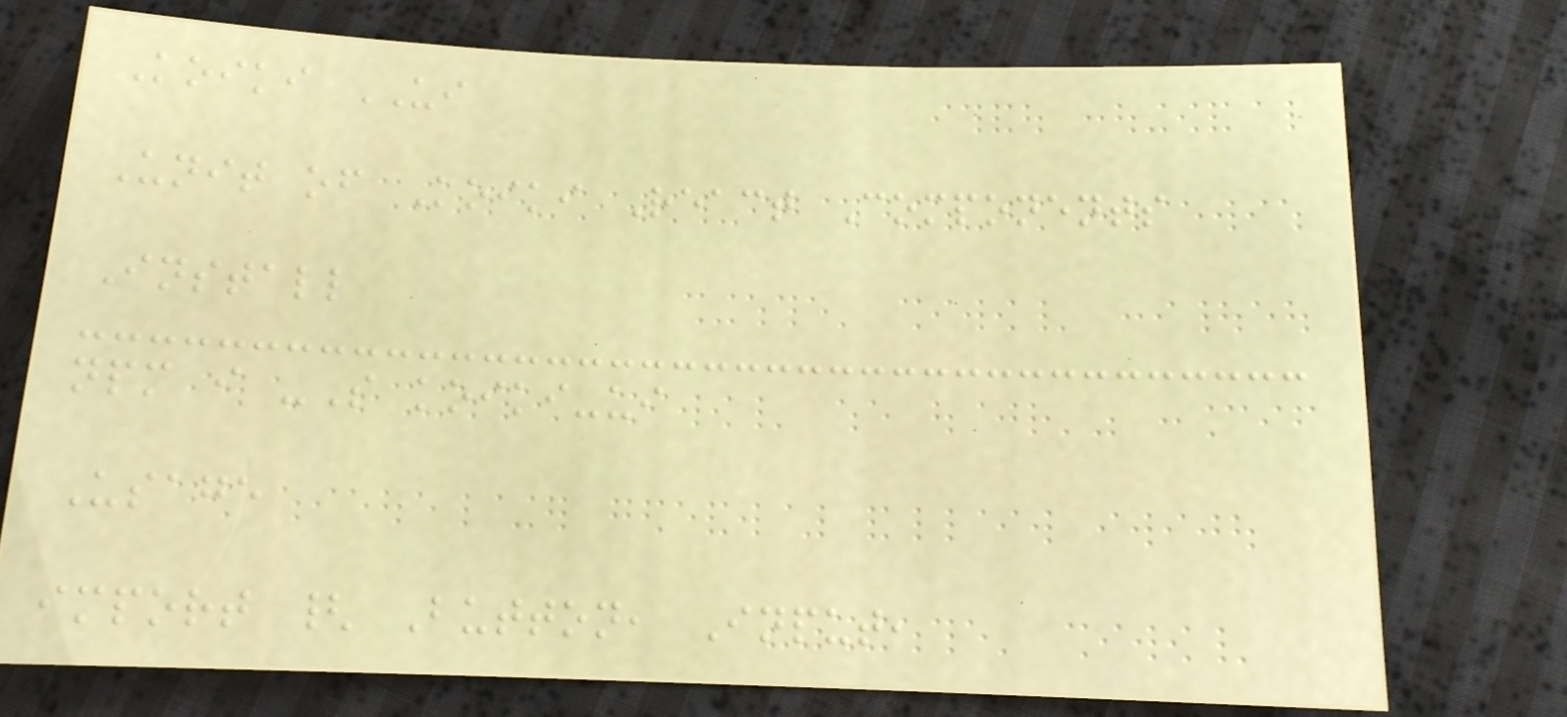Koiki UI
Unit of Koiki React Components
Install
npm i -S koiki-ui
Usage
import { Button, Input,
